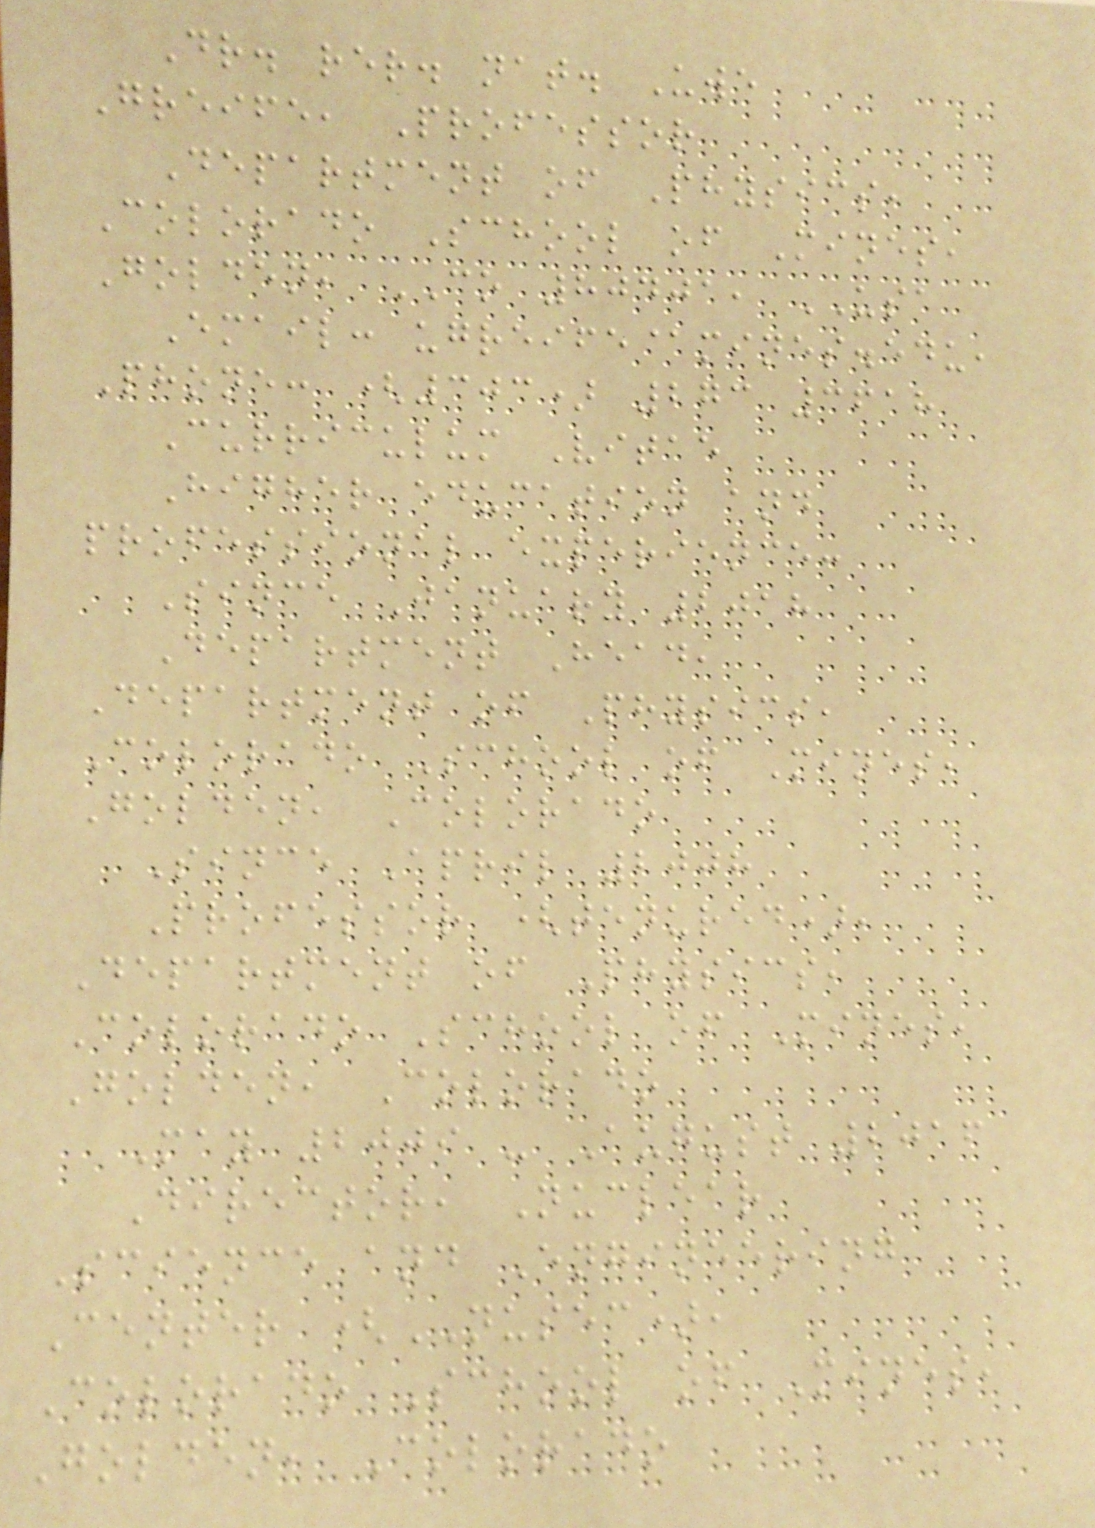Dr. rer. nat. Uwe
Greife, Professor
Department of Physics,
Colorado School of Mines,
Golden, CO 80401, USA
Email: ugreife@mines.edu,
Phone: (303) 273 3618
Curriculum Vitae
Higher education and
professional experience:
Since January 2018
Department Head,
Department of Physics,
Colorado School of Mines,
Golden, Colorado
Since April 2008
Professor (tenured),
Department of Physics,
Colorado School of Mines,
Golden, Colorado
May 2009 - August 2016
Director, Nuclear
Science and Engineering
Center (NUSEC),
Colorado School of Mines,
Golden, Colorado
